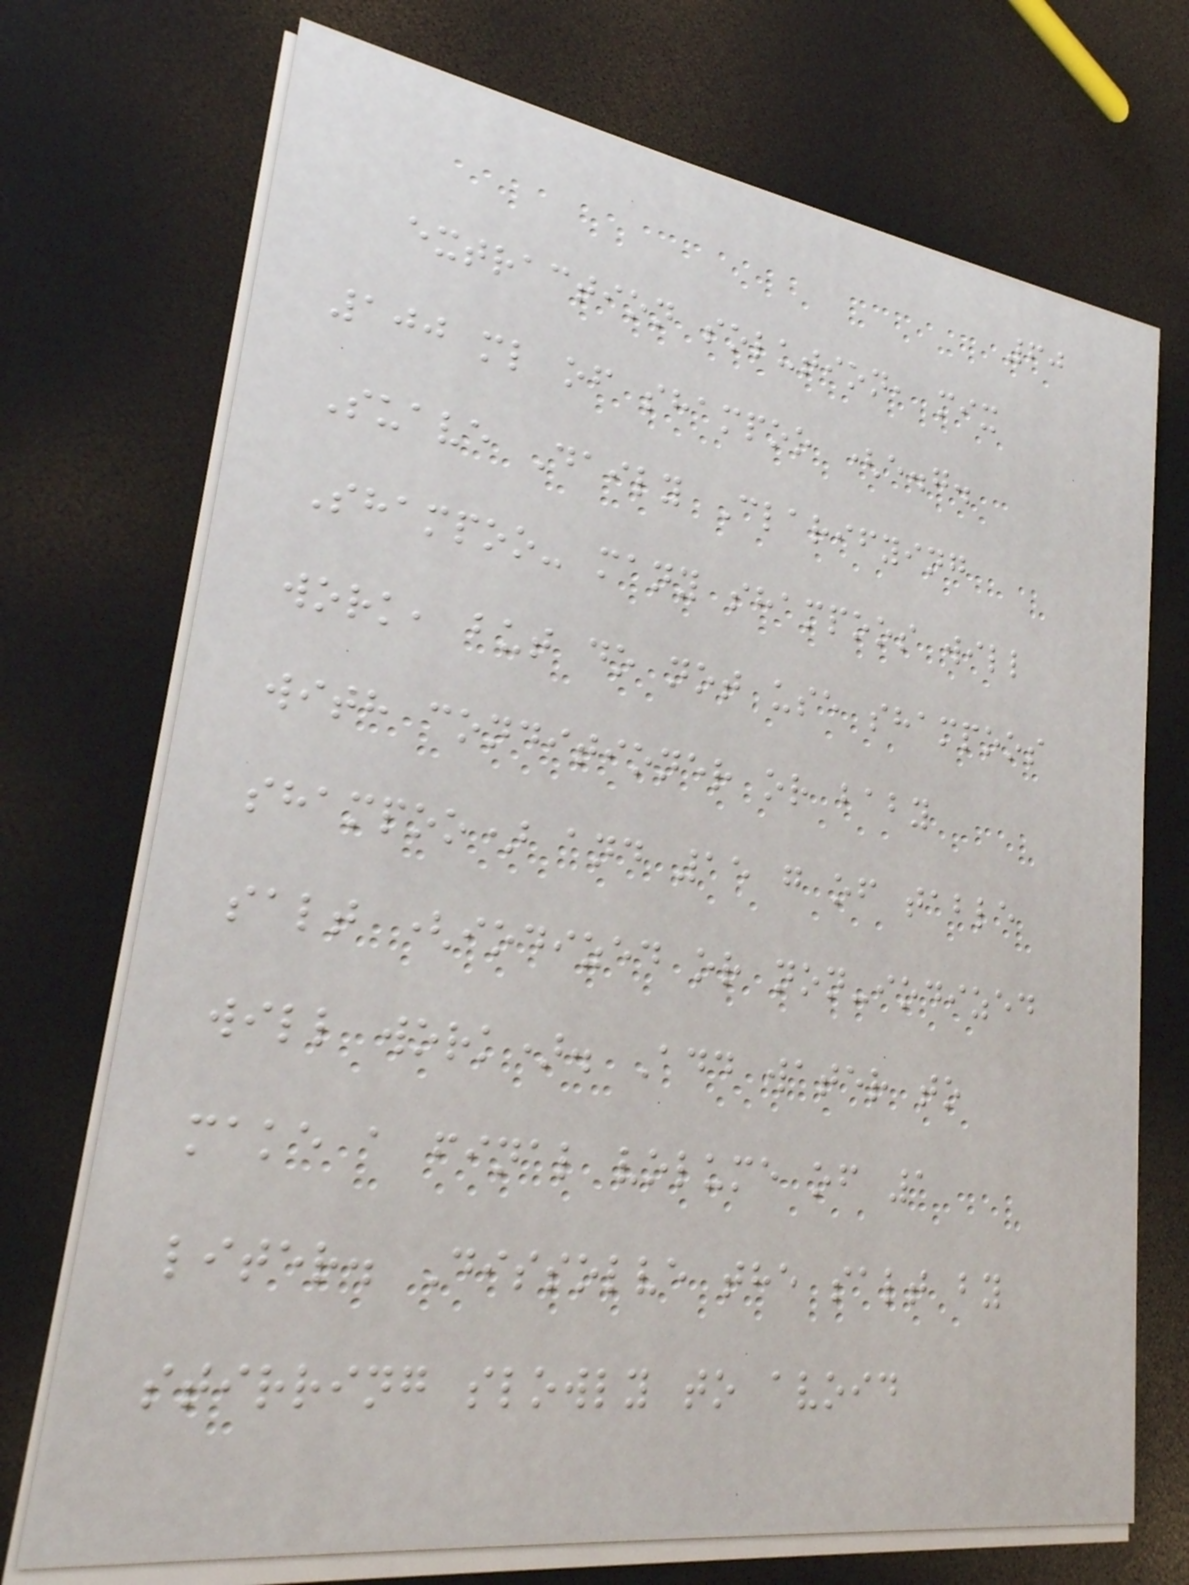60
extraction solution, mix
100 ml of shampoo (e.g.
Suave Daily Clarifying
Shampoo- many shampoos will
work, but do not use shampoos
with conditioner or baby
shampoo) and 15 g of table
salt (iodized or non-iodized
will work). Add water to
make a final volume of 1
liter. Dissolve the salt by
stirring slowly to avoid
